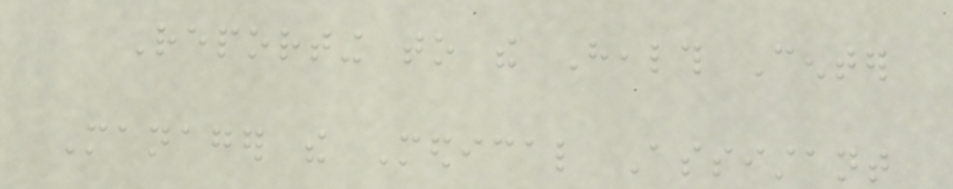Reporting to the Health Center
Manager the Medical Assistant
